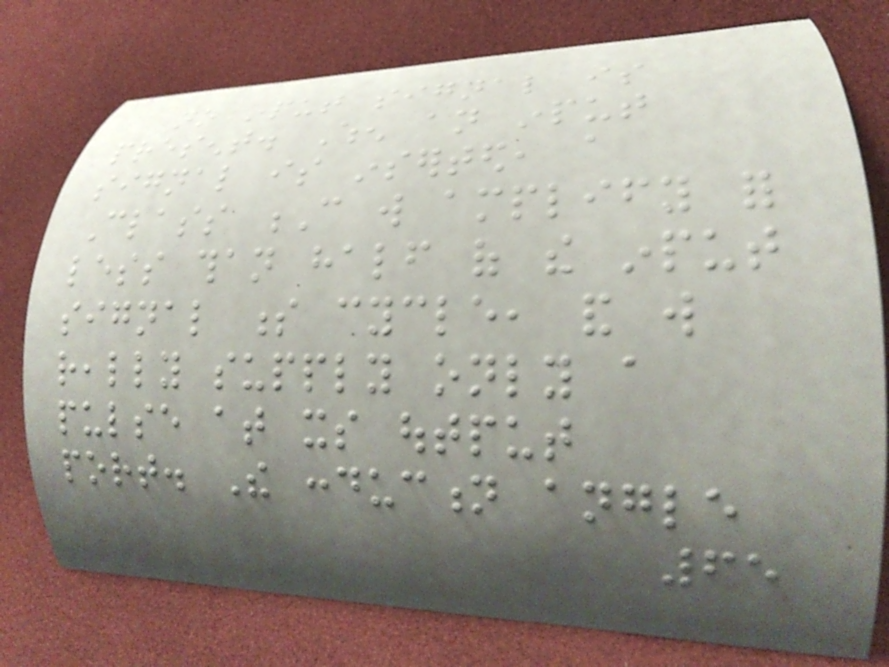no input signal is
present. When an input
signal is inserted, a
Class C will amplify for
less than half of the input
signal s cycle, and will
really supply only a
pulse at its output
port. The conduction angle
65
